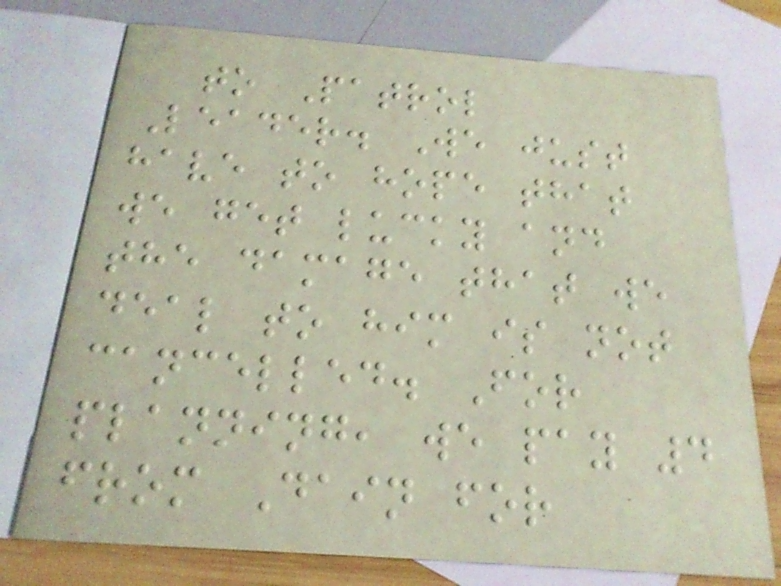to Patrol
Leader. We just
have to hope that
we get lucky and
the damage that we
deal to him is not
cancelled. For
planning, we pay 4
from Dain for
